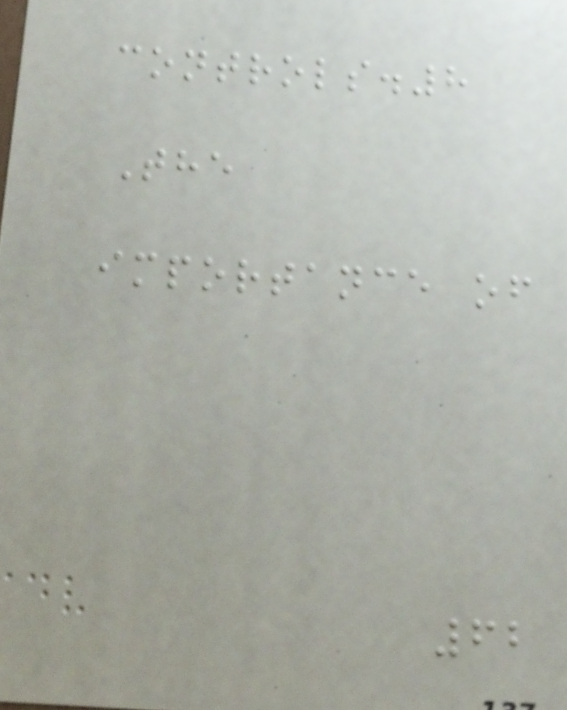controls.8
The
importance of
62
